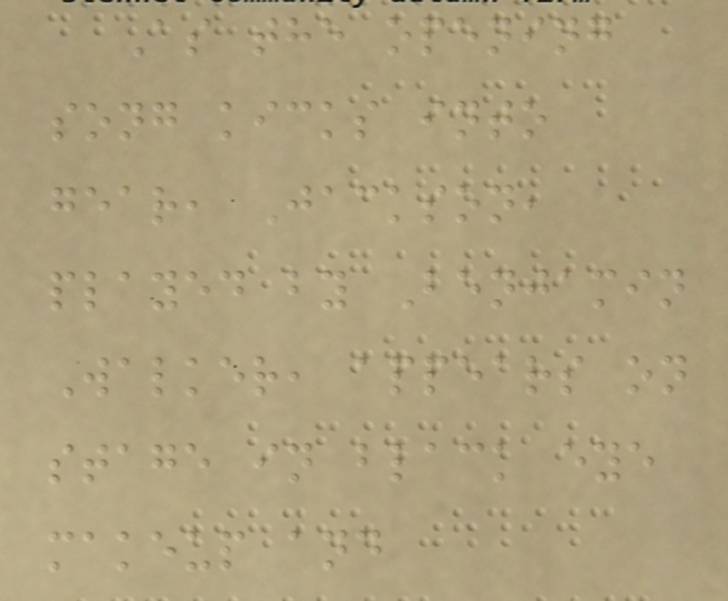As the opening
song kicks into
gear, Jackson,
played by Benjamin
Walker, appears on
stage in black eye
makeup and
